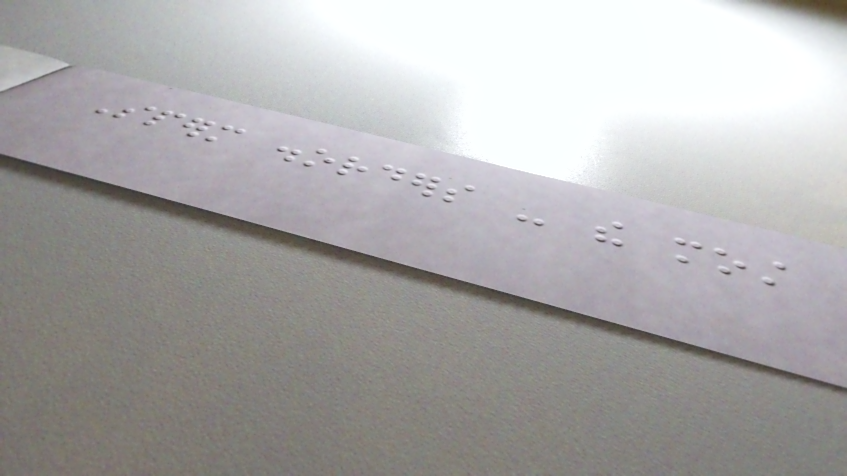Sperm disorders - the most
